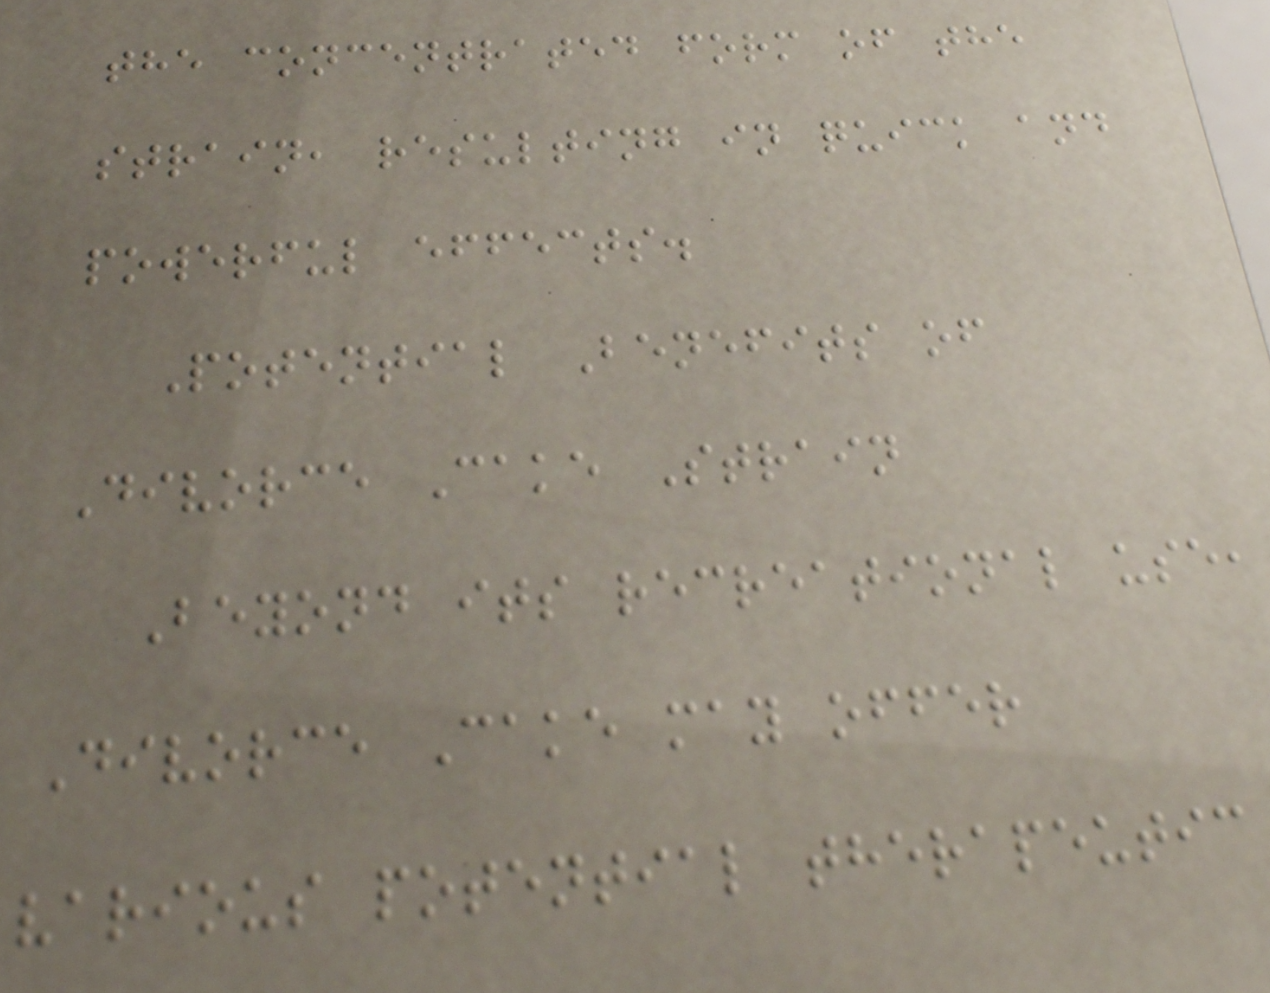the concentrated form of the
strain, resulting in quick and
powerful effects.
Potential Benefits of
Divorce Cake Strain
Beyond its recreational use,
Divorce Cake may offer
various potential therapeutic
